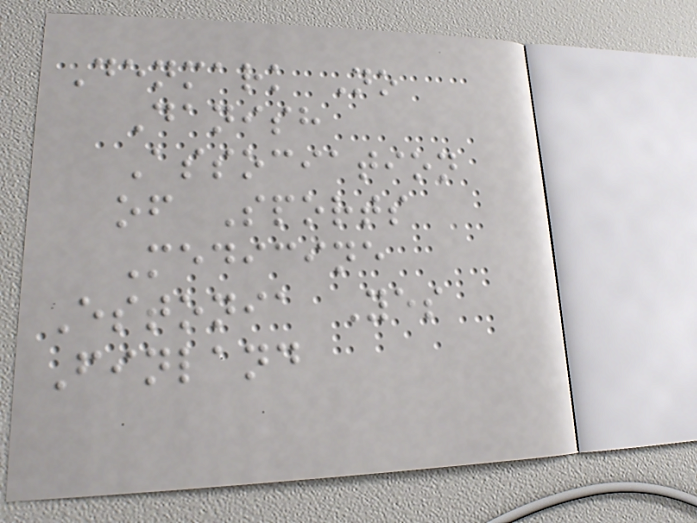Denmark No
Danish
Association
of Sports
Medicine
Estonia Yes
Finland
